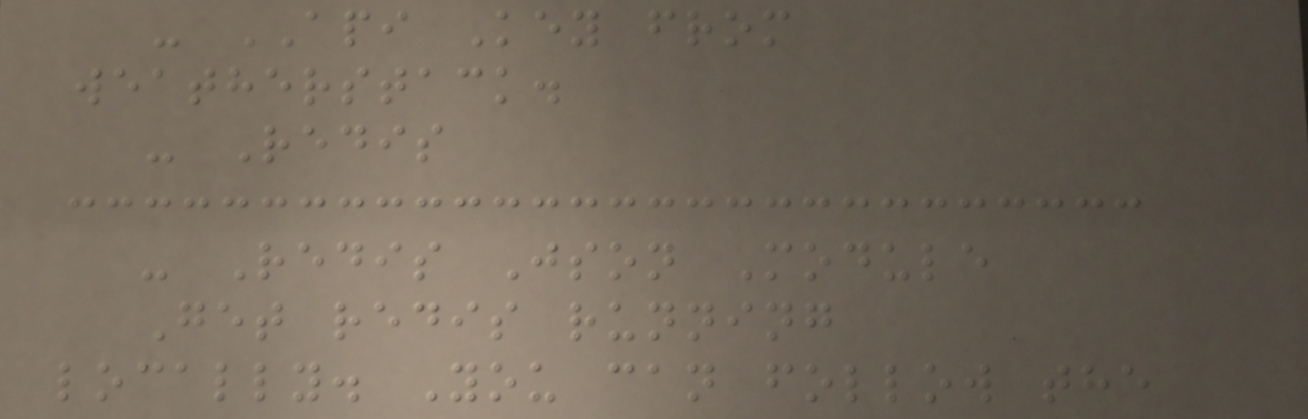- API Key from
weatherstack.
- Redis
- Redis Json Module
Get redis running
locally. You can follow the
